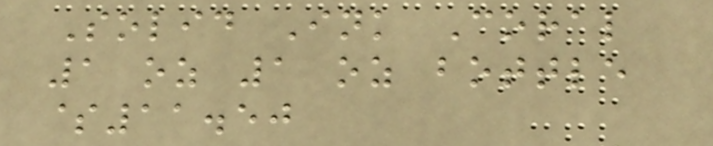Solid Ink Coral
1 oz 1 oz bottle
$11.50
